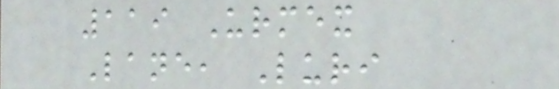119 Urmex
Lane, Luri
